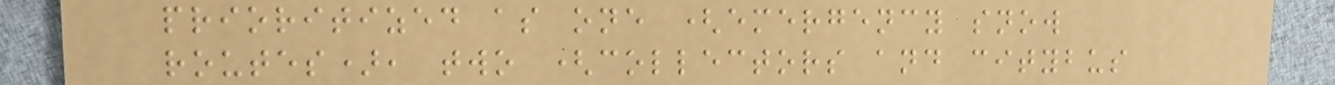prioritized as one (emergency snow
routes), two (collectors and citybus
